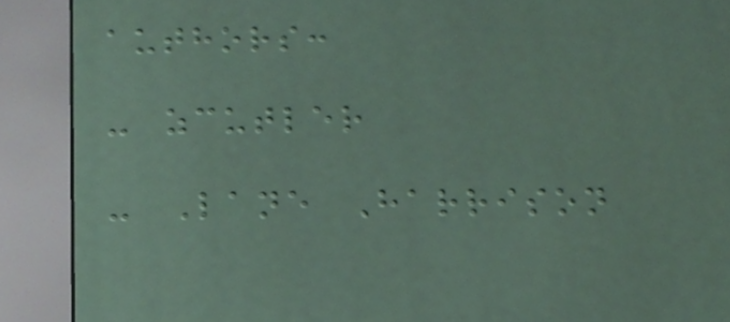authors:
- zcutler
- Lane Harrison
